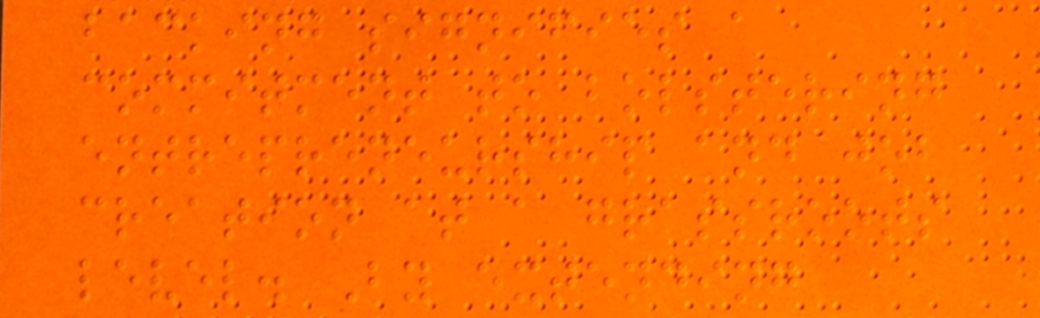backing signifies a
commitment to bolstering
entrepreneurship and job
creation at a grassroots
level. By extending
